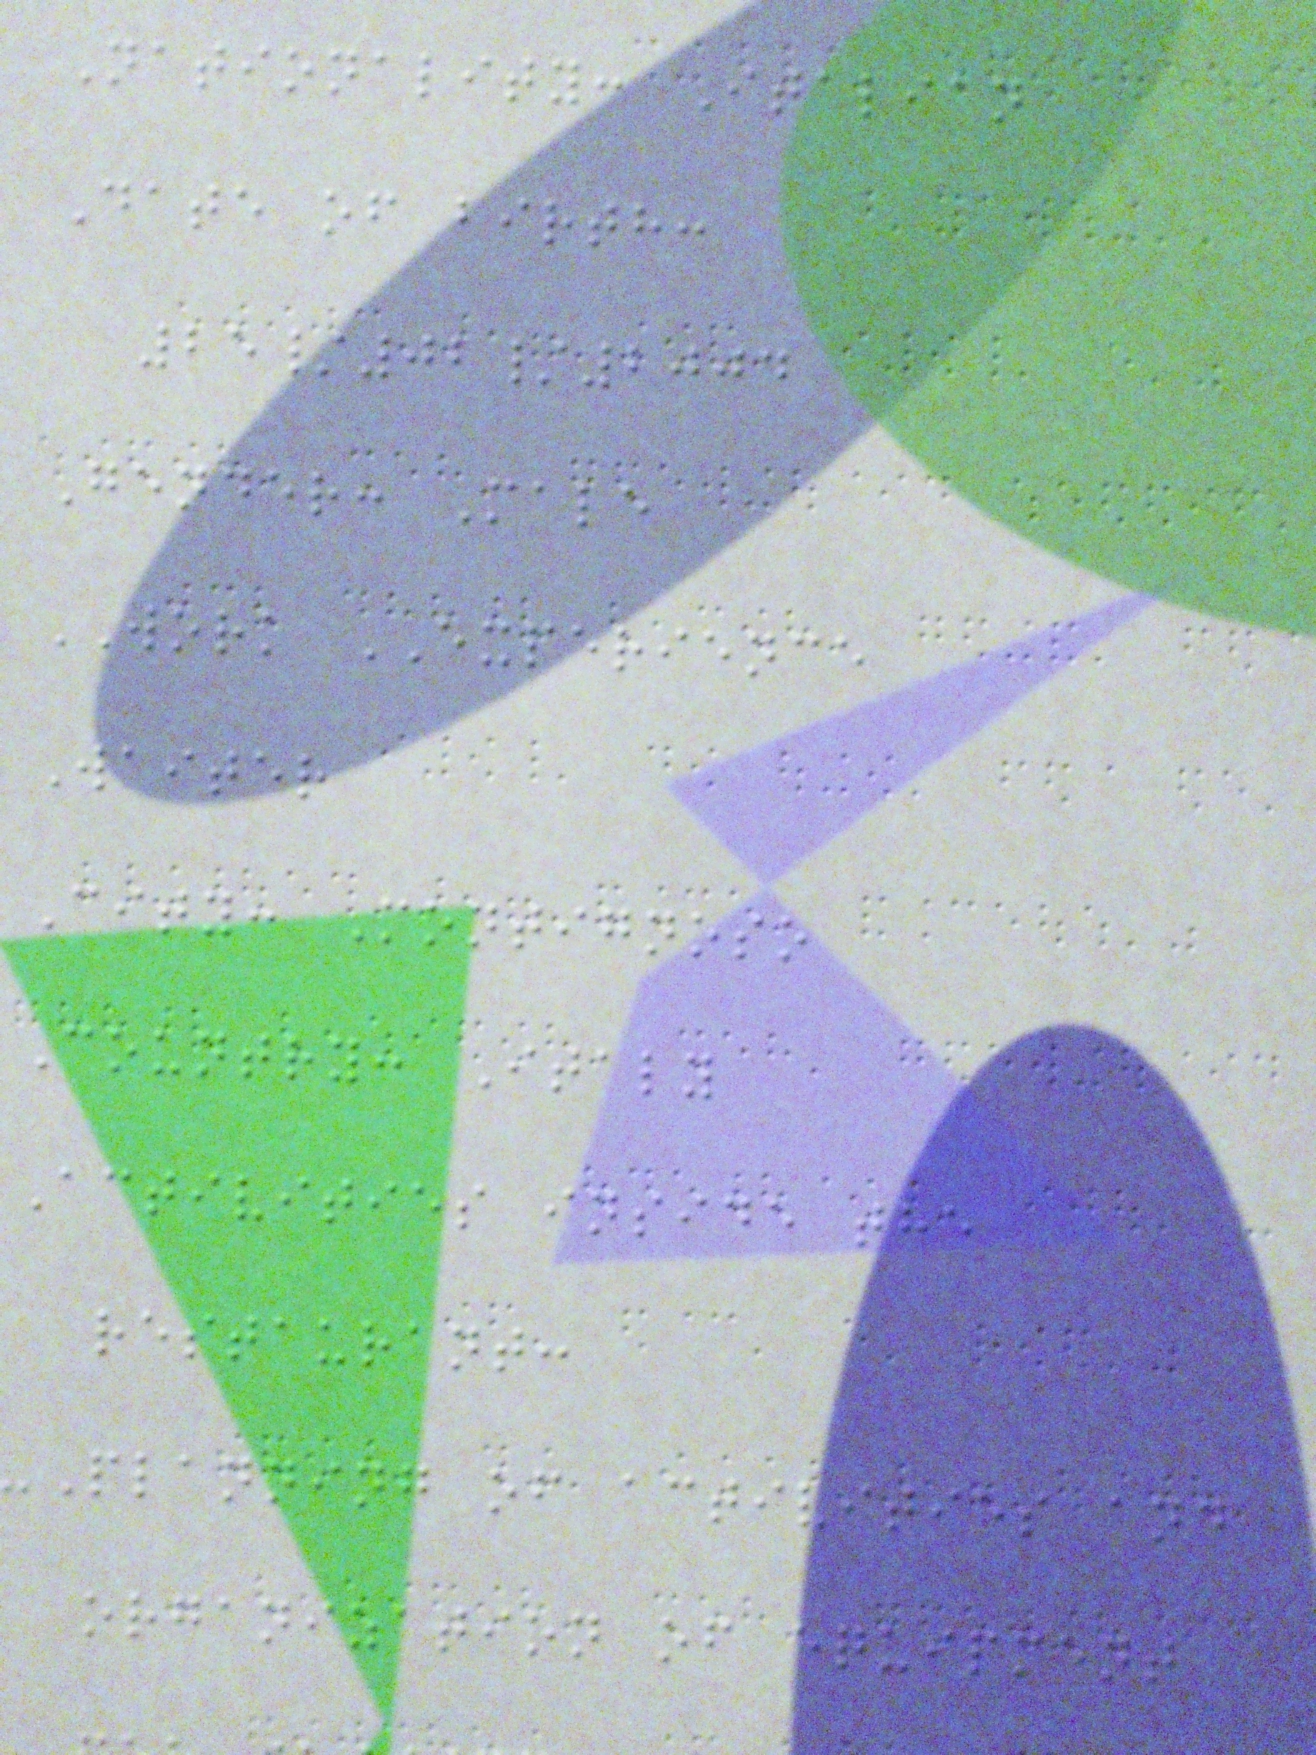Nationality: Italian
Date of birth:
25/02/2004
Gender: Male
WORK EXPERIENCE
Waiter
City: Montignoso
Country: Italy
Activities inside the
restaurant:
Planning of activities and
organization of equipment
